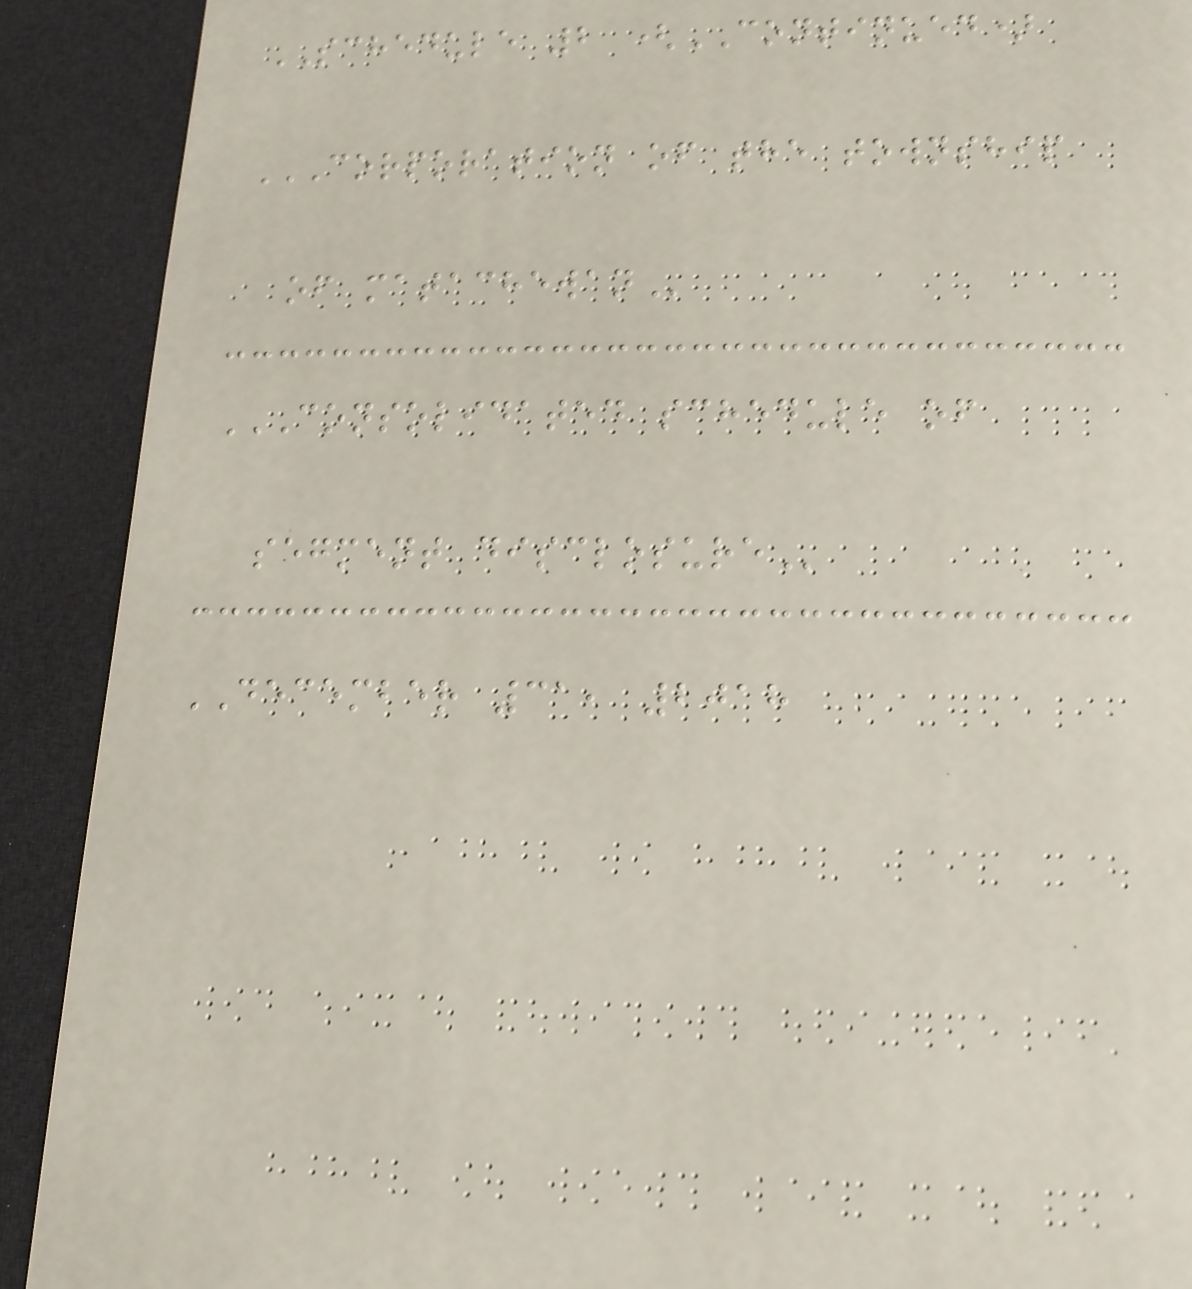SCHEDULE 2 (CONTINUED)
CORPORATION OF THE TOWNSHIP
OF MATACHEWAN
CONSOLIDATED SCHEDULE OF
SEGMENT DISCLOSURE
DECEMBER 31, 2018
